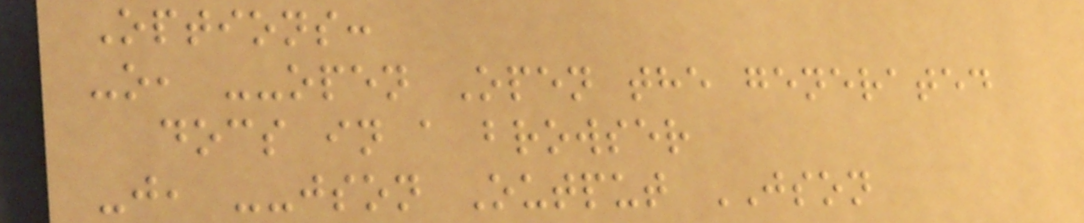Options:
-o, --open Open the generated
docs in a browser
-j, --json Output JSON
